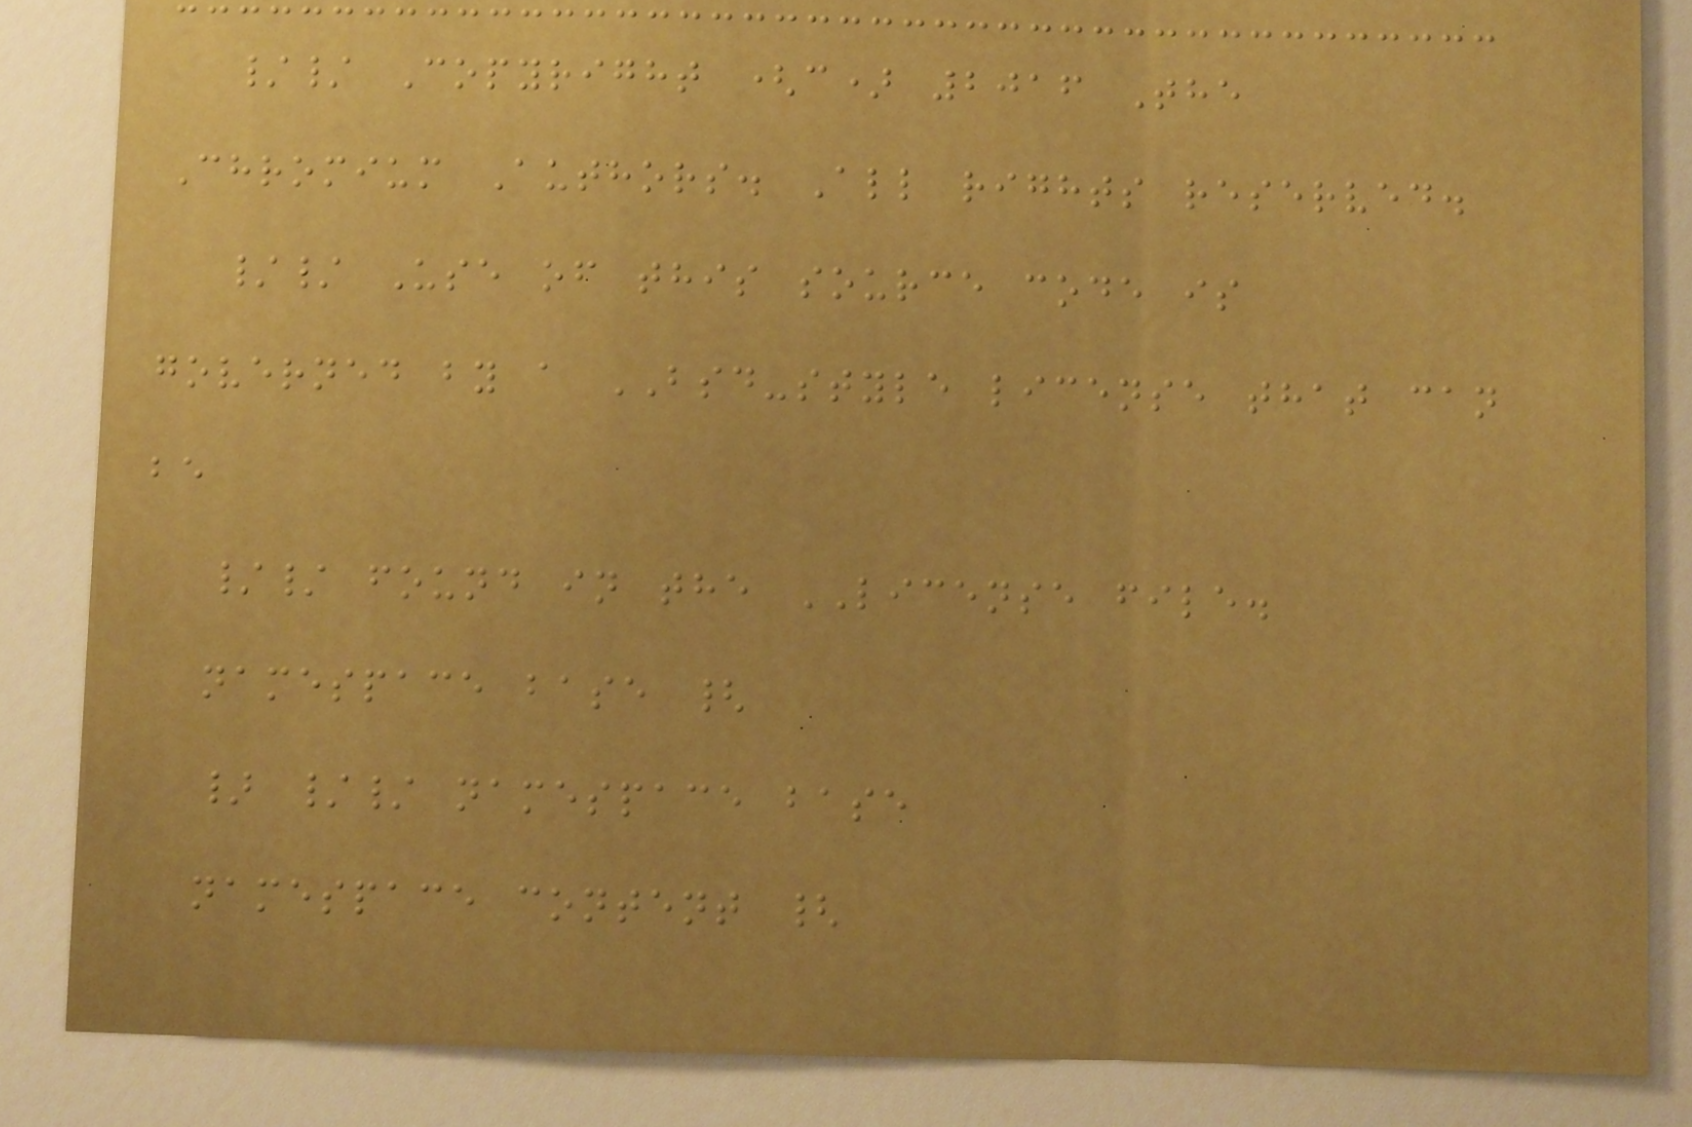// Copyright (c) 2016 The
Chromium Authors. All rights reserved.
// Use of this source code is
governed by a BSD-style license that can
be
// found in the LICENSE file.
namespace base {
} // namespace base
namespace content {
